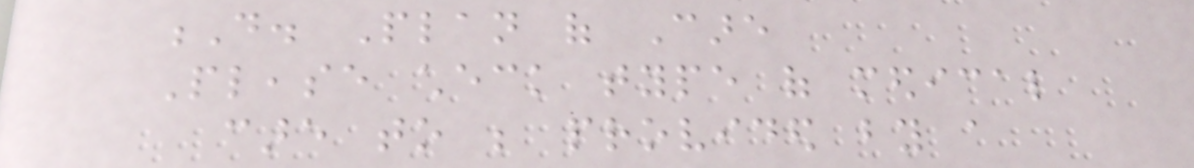D. Plan of Care
Please check type of medical
care to be provided by a
